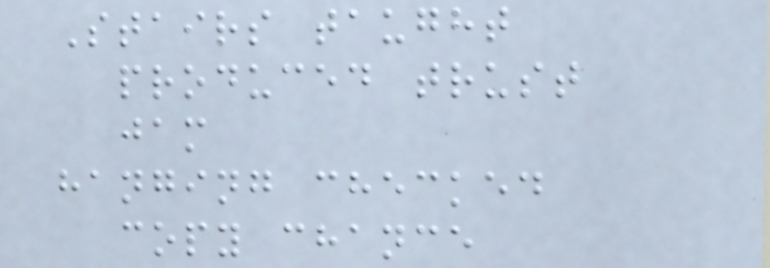Stairs taught
produced trust
jam
hanging checked
copy chance
